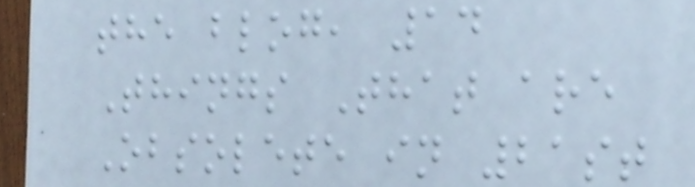the blog, 14
Things That are
Obsolete in 21st
